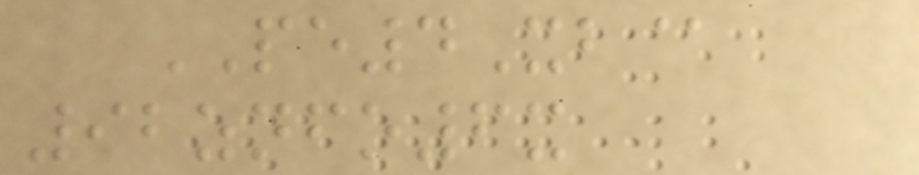PE4Xb@
92znfo6x
